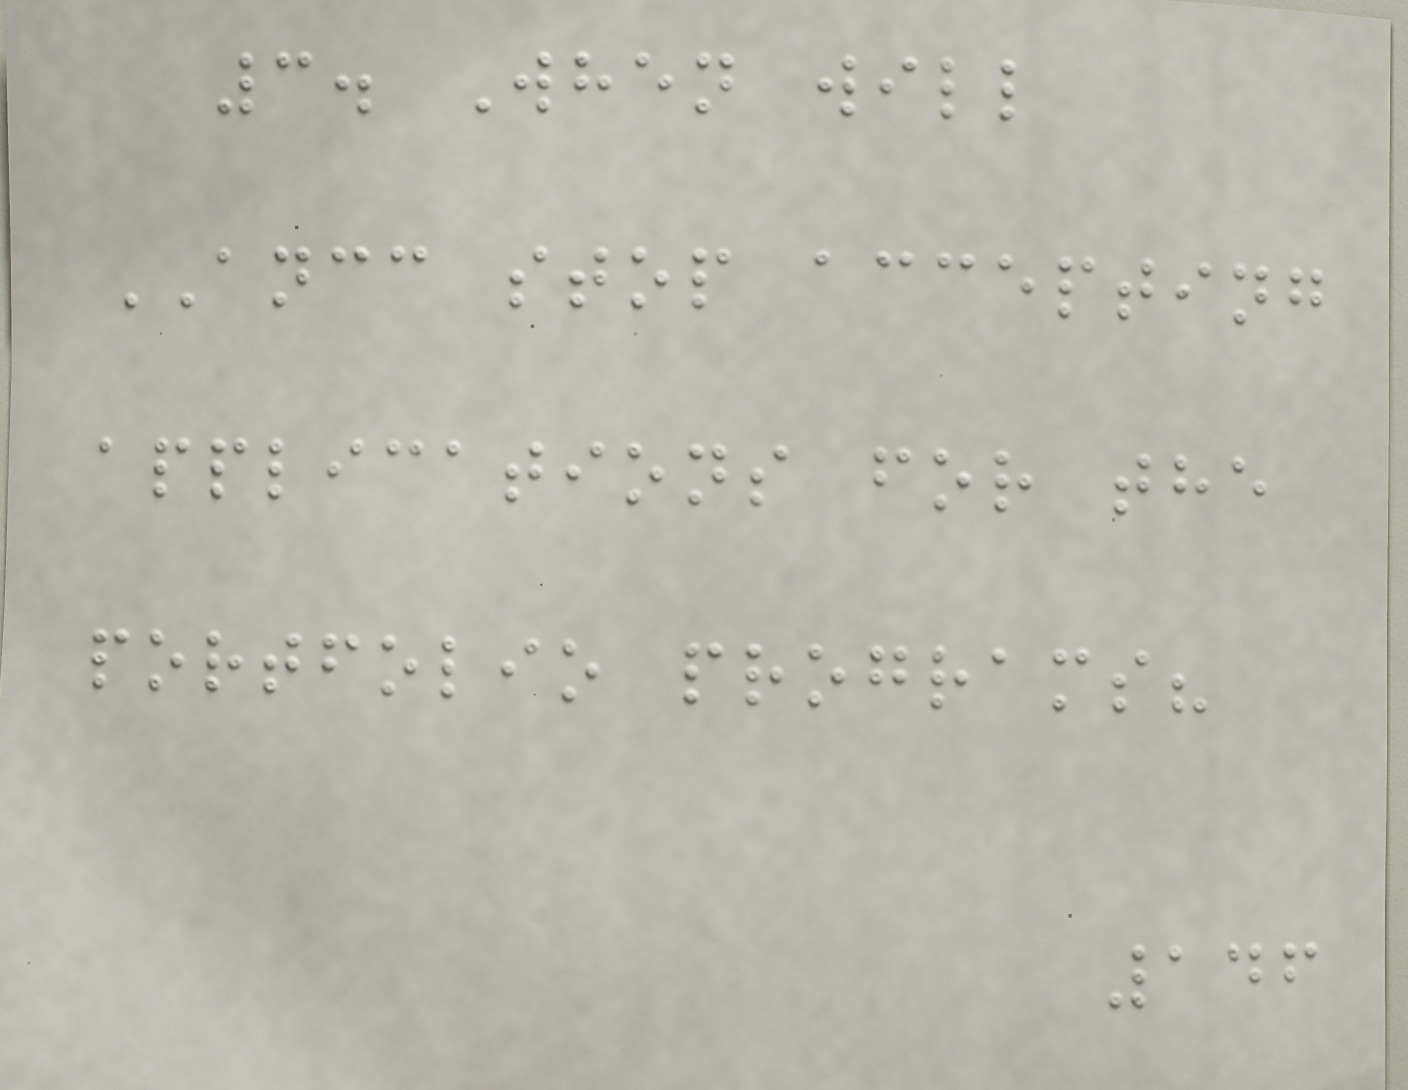3. When will
ANCC stop accepting
applications for the
portfolio programs?
146
